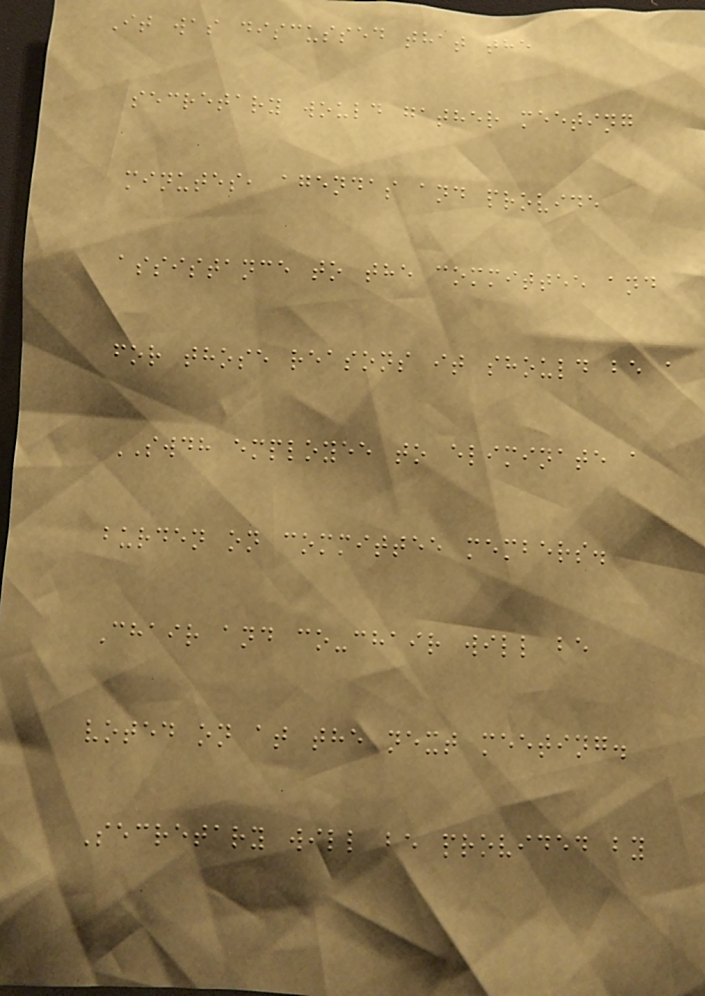It was discussed that the
secretary would gather meeting
minutes, agendas and provide
assistance to the committee and
for those reasons it should be a
SWDH employee to eliminate a
burden on committee members.
Chair and co-chair will be
voted on at the next meeting.
Secretary will be provided by
